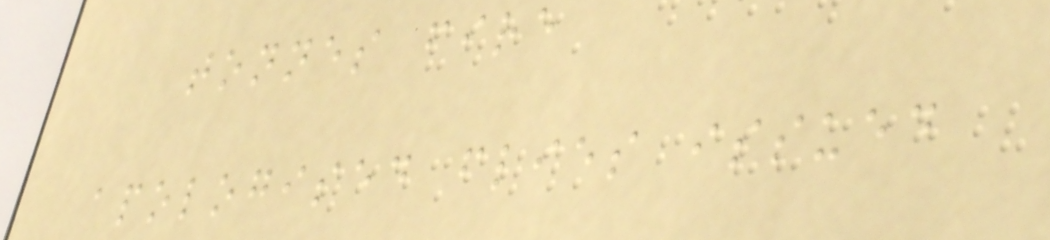tonnes fire
apologised flies issued
